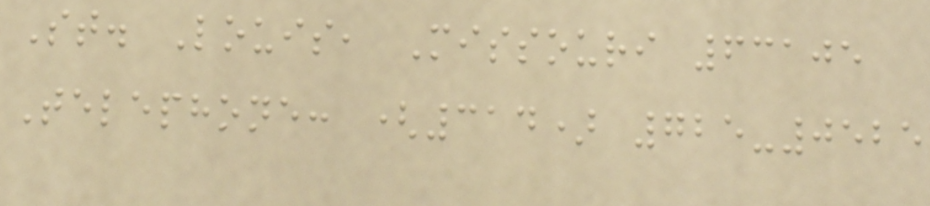St. Louis, Missouri 63105
Telephone: (314) 725-0525
